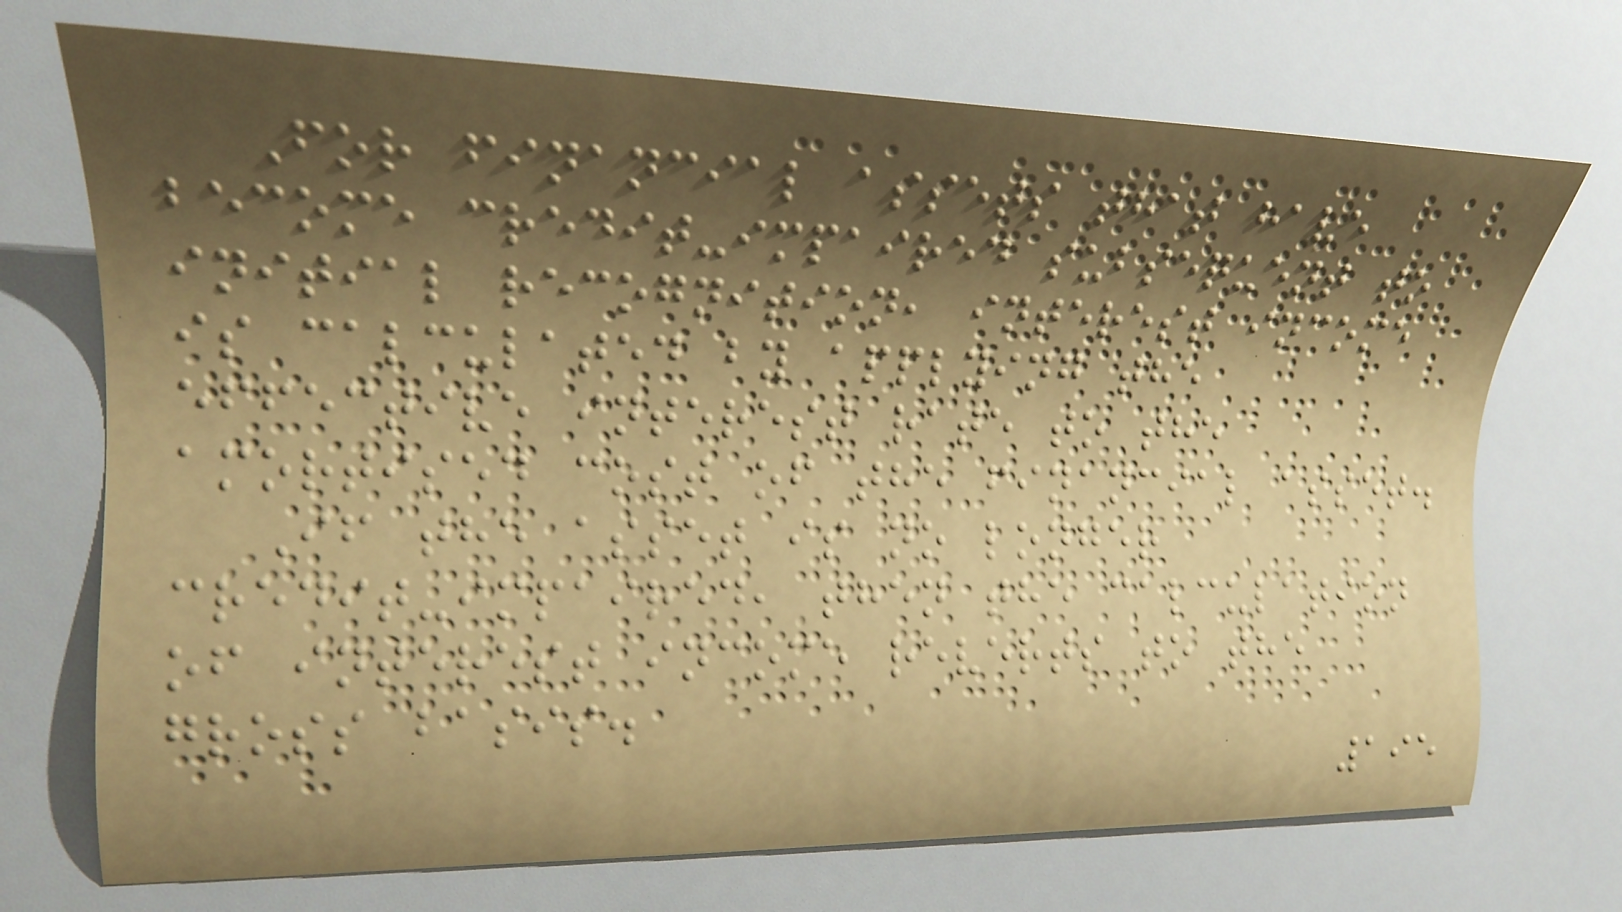For financial assets that have
become credit-impaired subsequent to
initial recognition, interest income
is calculated by applying the
effective interest rate to the
amortised cost of the financial asset.
If the asset is no longer
credit-impaired, then the calculation
of interest income reverts to the
gross basis.
195
